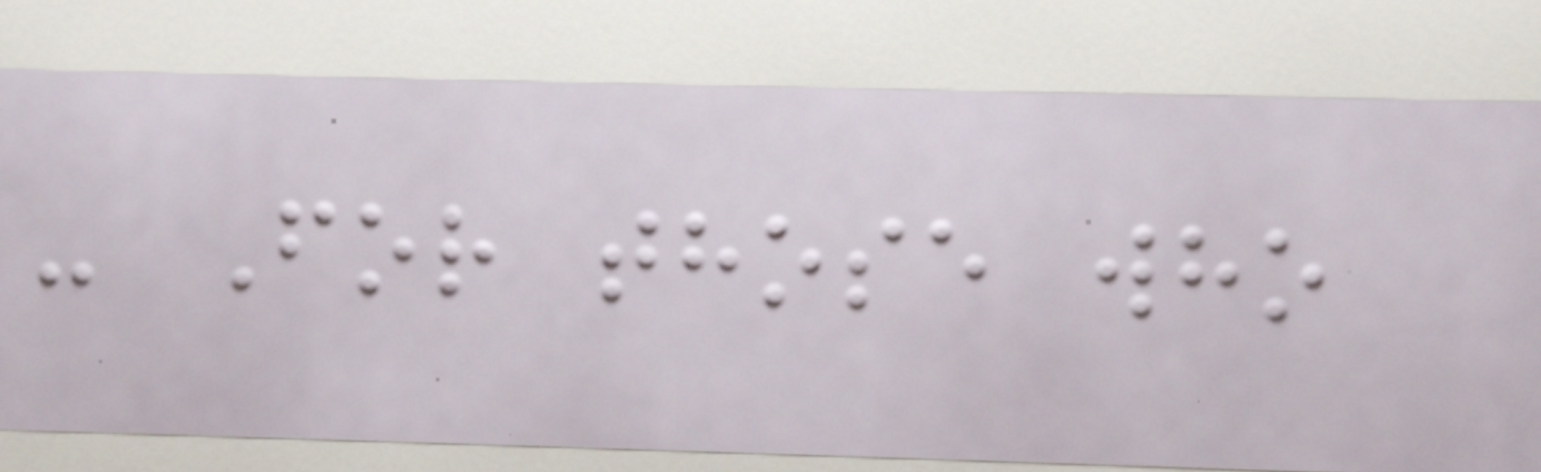- For those who
